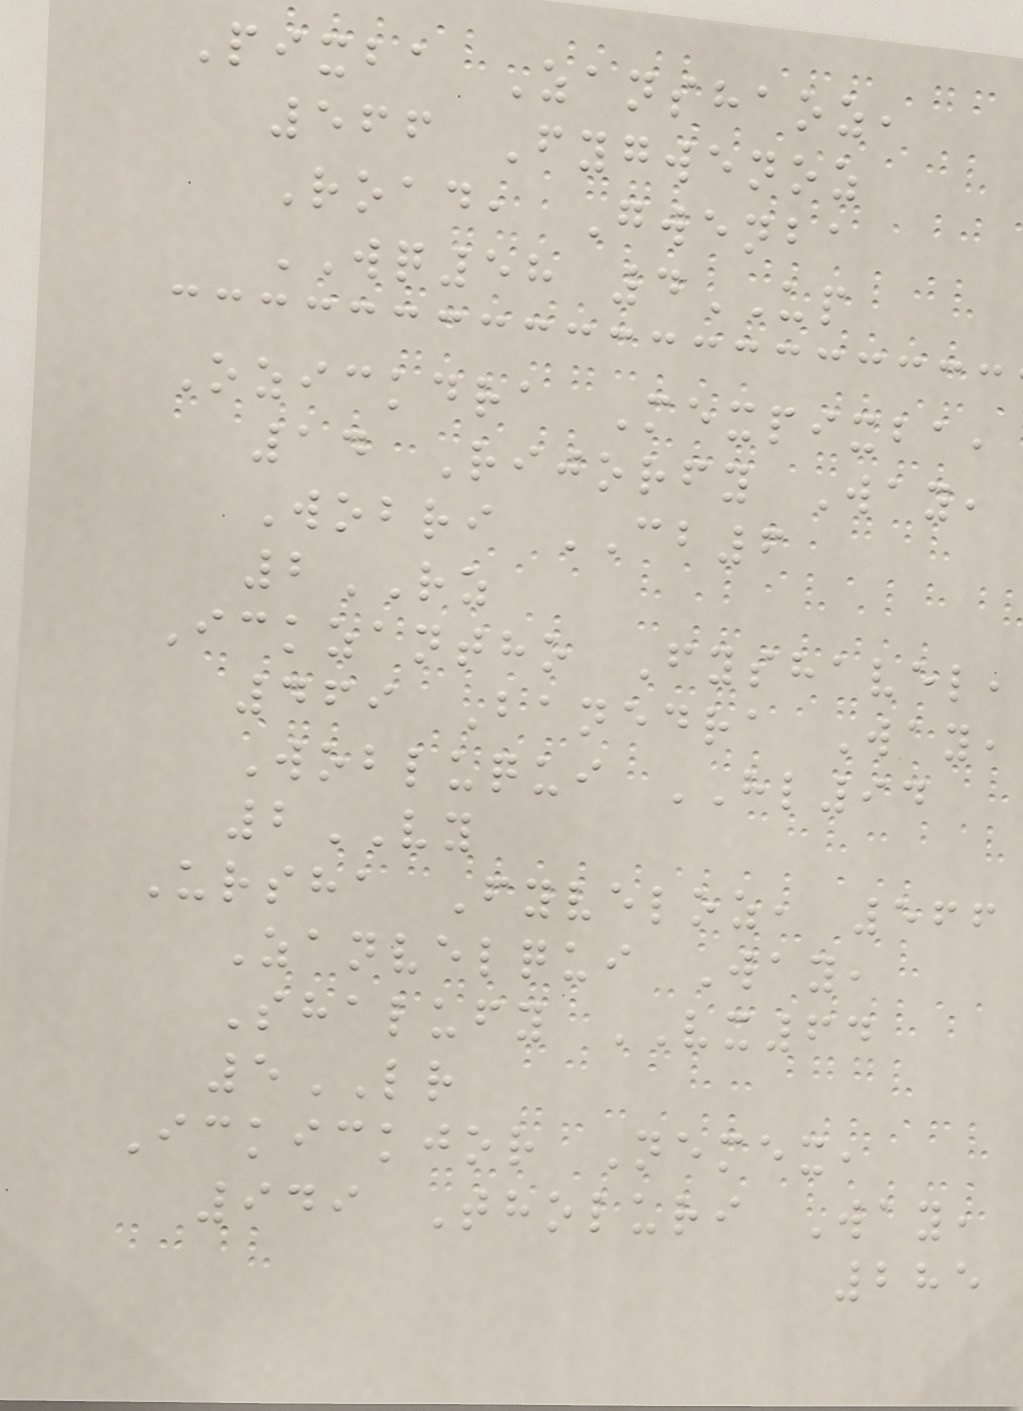Pixba Zanshaoz,
566 Fygwenoz
Road, Gwenba
WQ58 4UP
Ozickdra Mexpixba,
14 Rijorfy Way,
Wobri CB6
2RZ
Ickzantho Fyshavel,
469 Banedra Way,
Wobluqui HL94
2VY
Ursha Fyveloz, 566
Zanvelqui Way,
Shalufy VX64
5LR
Ickickjor Nemex,
949 Tholuri Way,
285
